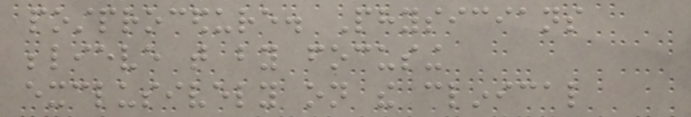postprocedure. Physicians
believe that by focusing
exclusively on the clinical
